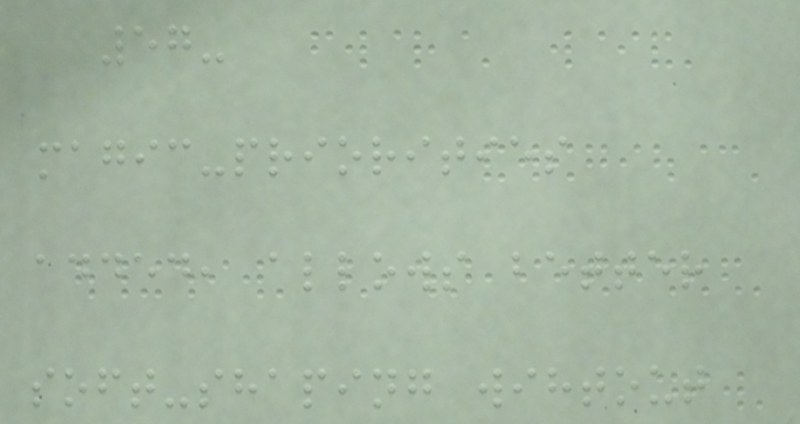57-
magic-priorities
added, allows better
soft-shaping wihtout
